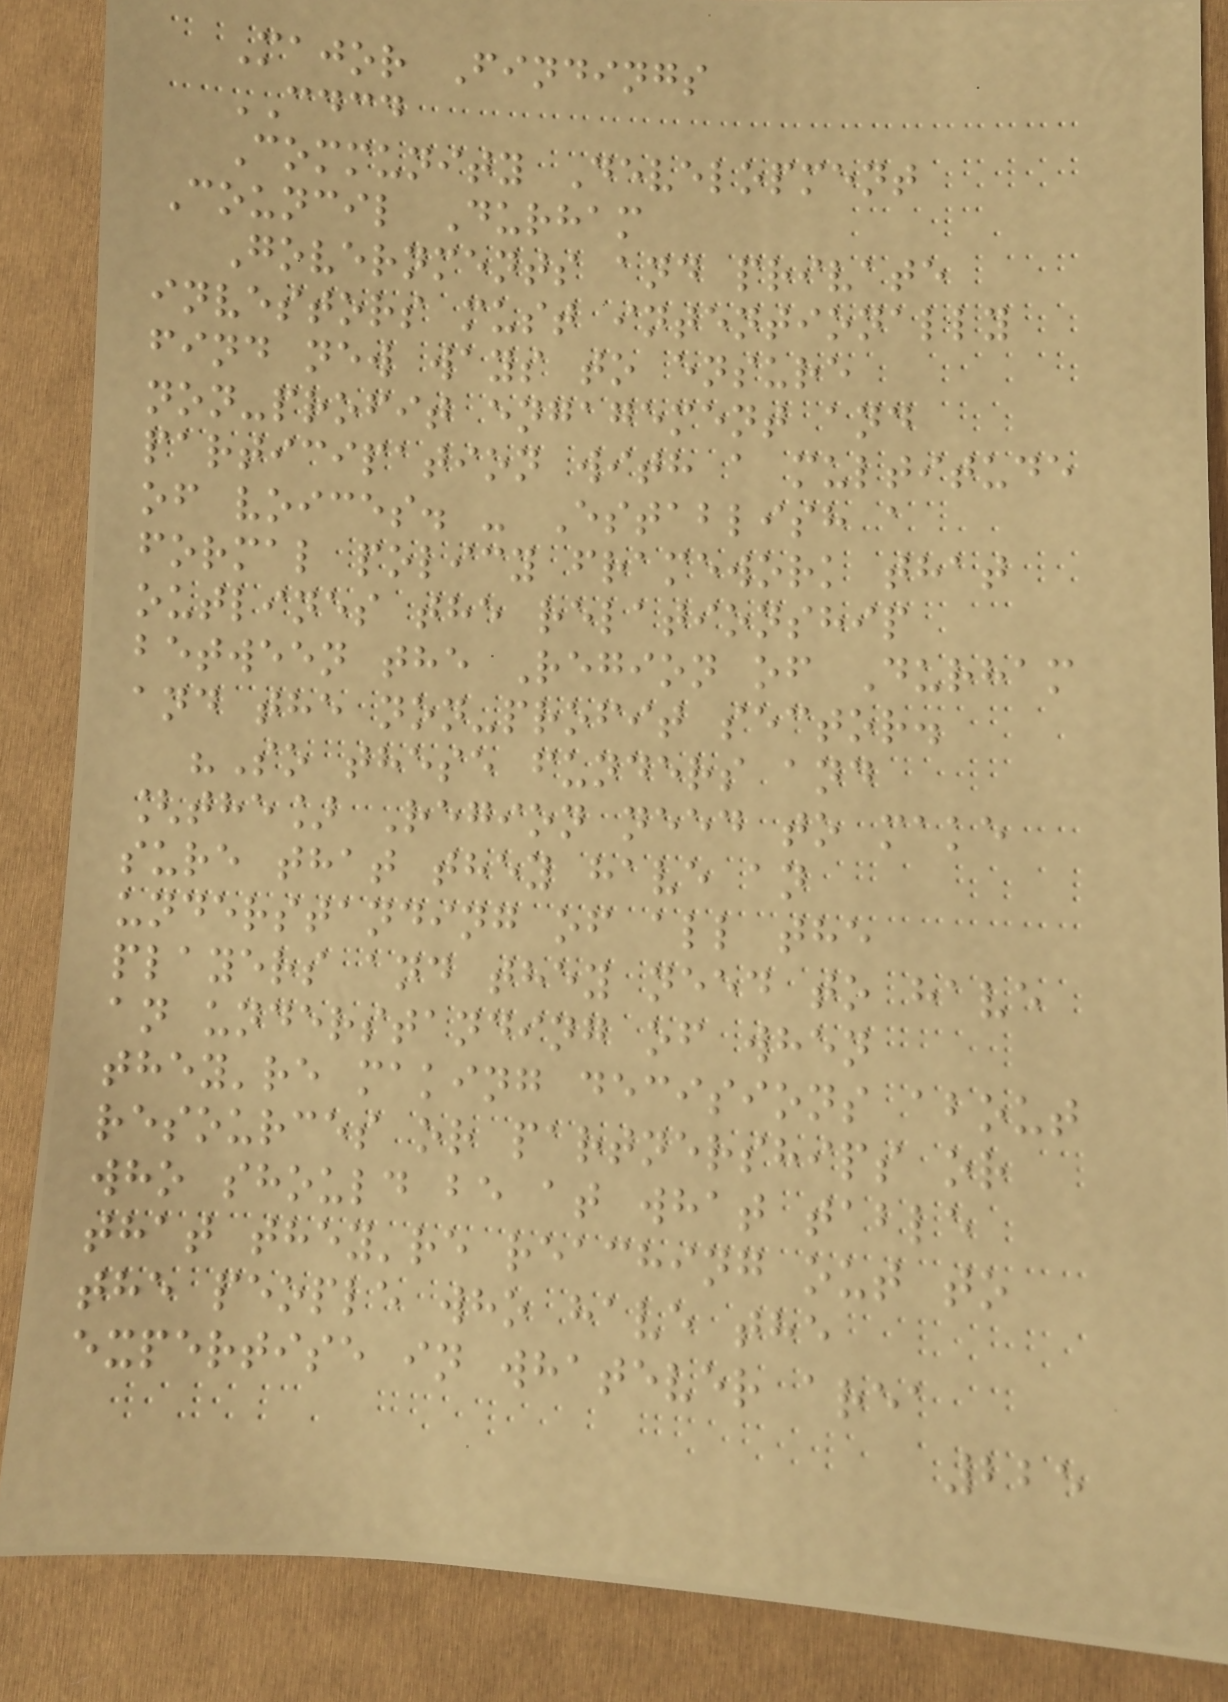Major Findings
CDCD
Community Development
Council Durham
Governments and private
investors must intentionally
find new ways to ensure
non-profit engagement and
participation with a multitude
of voices. - Establish a
formal policy framework that
outlines the relationship
between the Region of Durham
and the non-profit sector.
"So these funders and
[the] Region need to make
sure that they have an
understanding of all the
players and they need to have
an understanding of when
they're making decisions about
resources or partnerships or
who should be at what table
that they're reaching out to
the people who have the
expertise in whatever area
225
